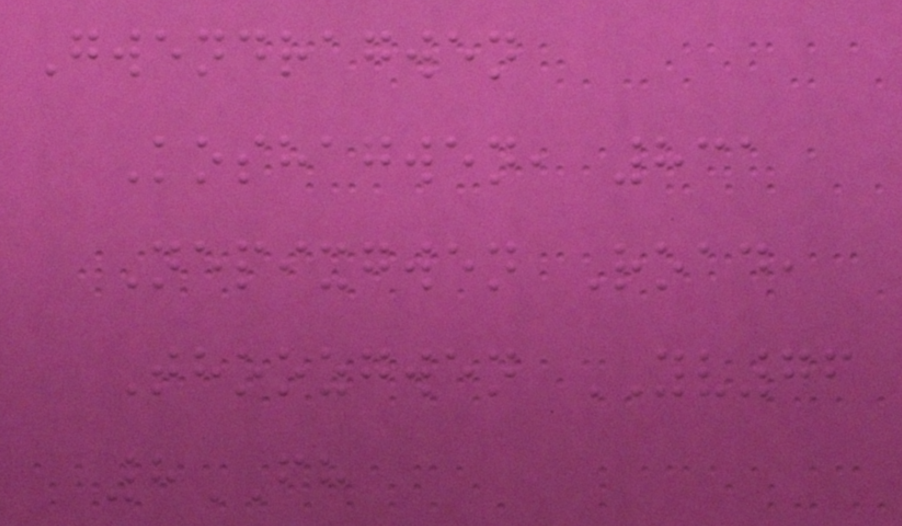Gwendragwen
Koshagwen, 831
Nepixgwen Road,
Thoozgwen YV76
8FH
